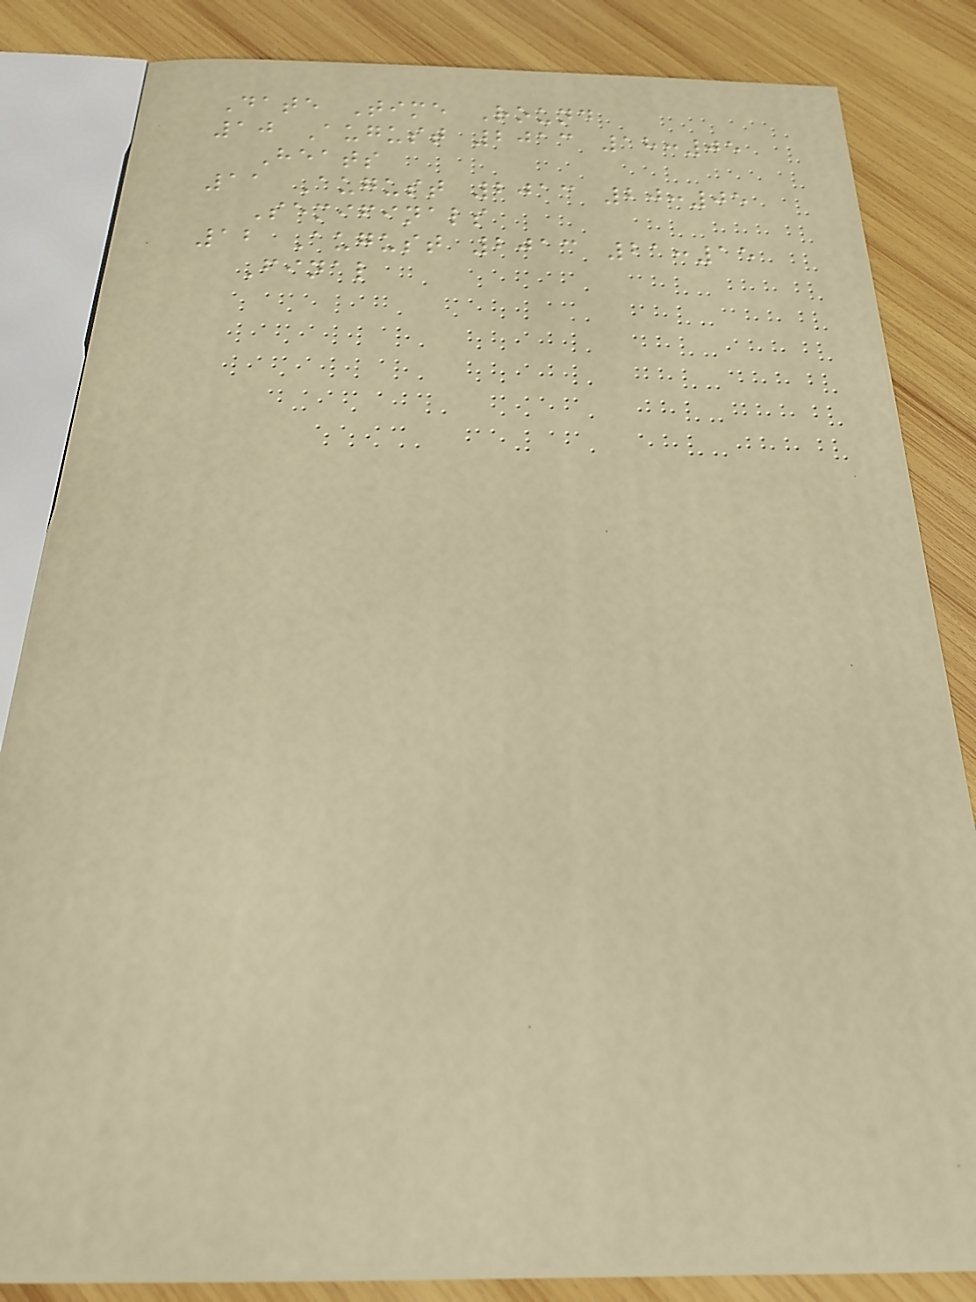Date Time Round
10 August 2013 18:05
Heats
11 August 2013 20:05
Semifinals
12 August 2013 21:15
Final
